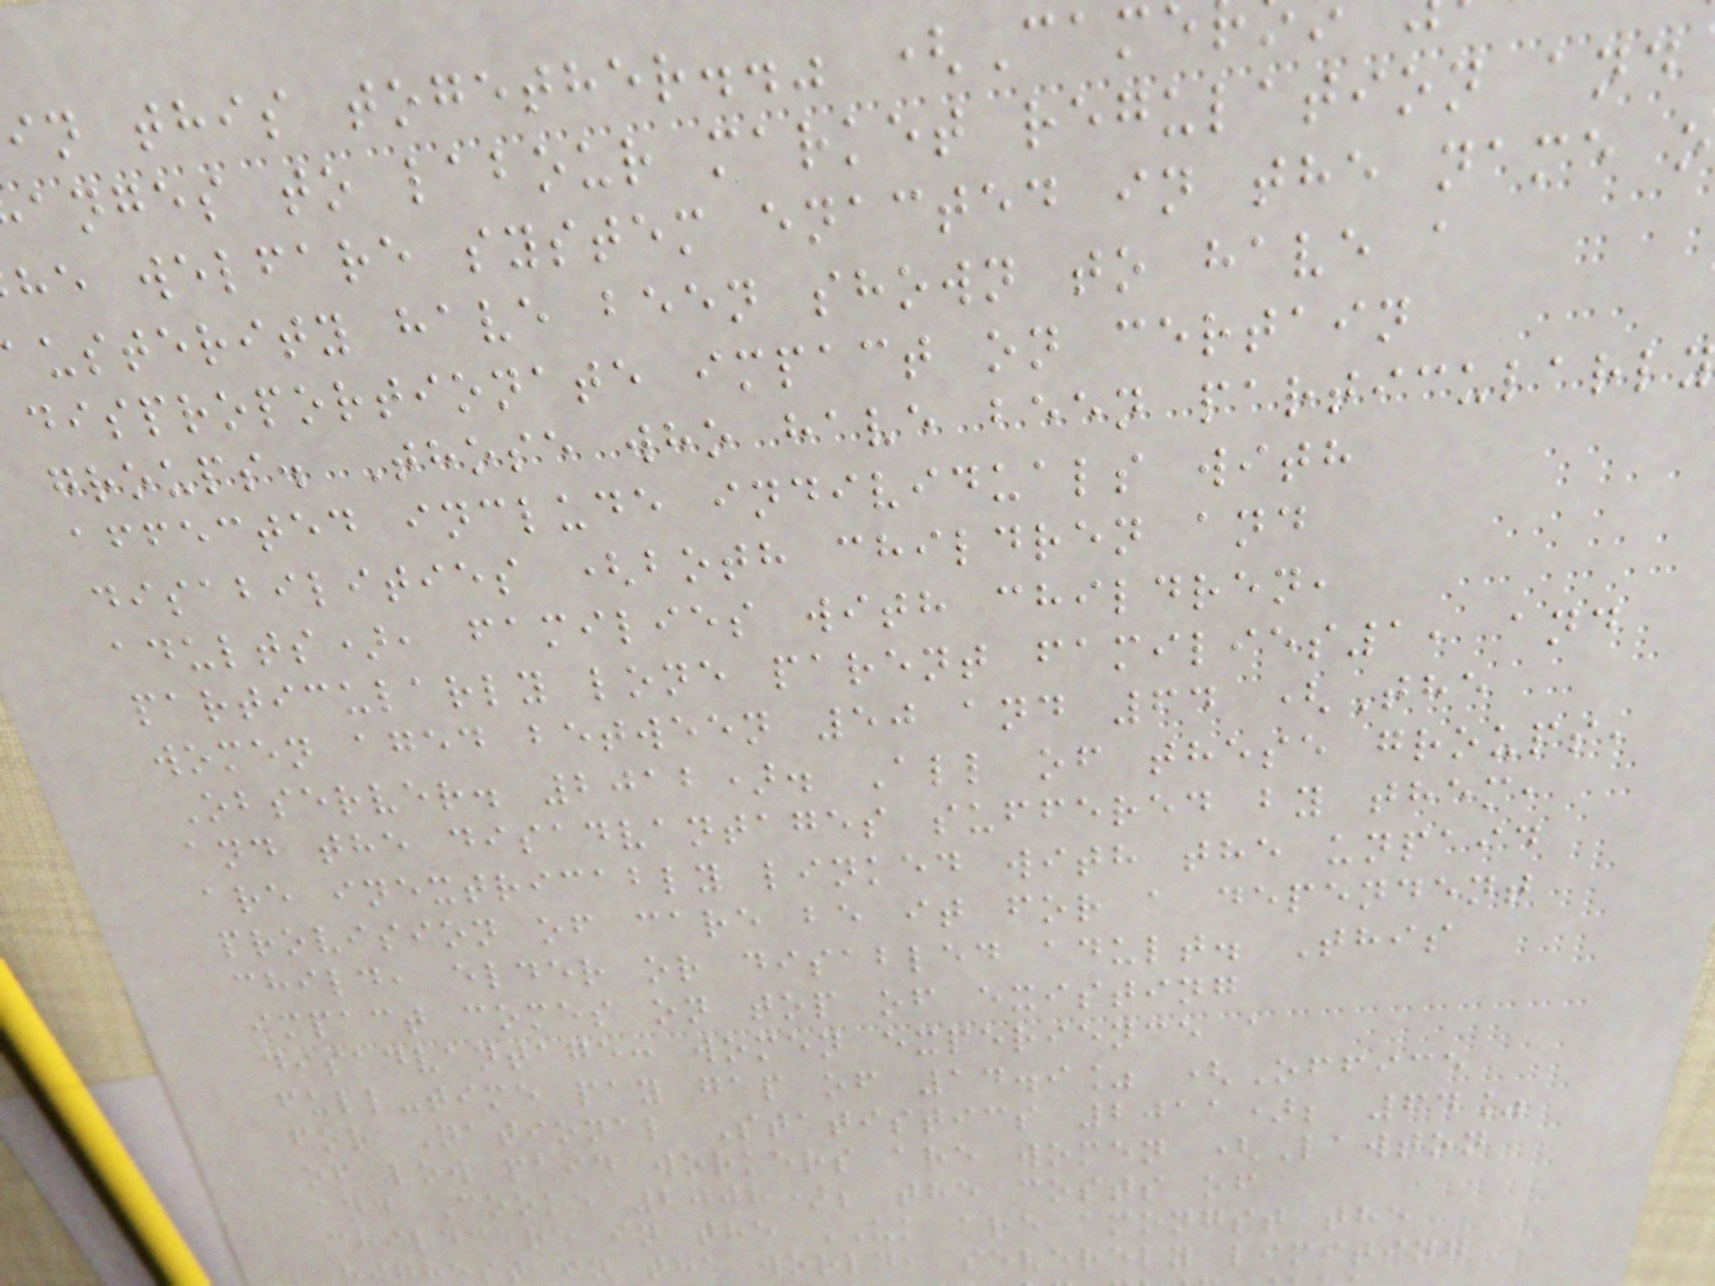in this together.." (Cam
anges to labour market regulation and
he welfare system enacted in the name o
usterity have been shown to have a
disproportionate impact on certain
groups. Those who have been particularl
affected include individuals with
disabilities (both children and
adults), families with children,
particularly lone parent families1, and
women aged between 50 and 64 (The
Observer. 2012). All of these groups,
and the disadvantages suffered by them,
are inextricably linked with the unpaid
provision of care be it for a dependent
child, elder or disabled adult. This
impact comes on top of existing
disadvantage: women experience a
full-time pay gap of 14.9% (Office
for National Statistics 2011); 64%
of low paid workers are women (Lawton
and Cooke 2008); the costs of
childcare in the UK are amongst the
hest in the world, severely limiting
